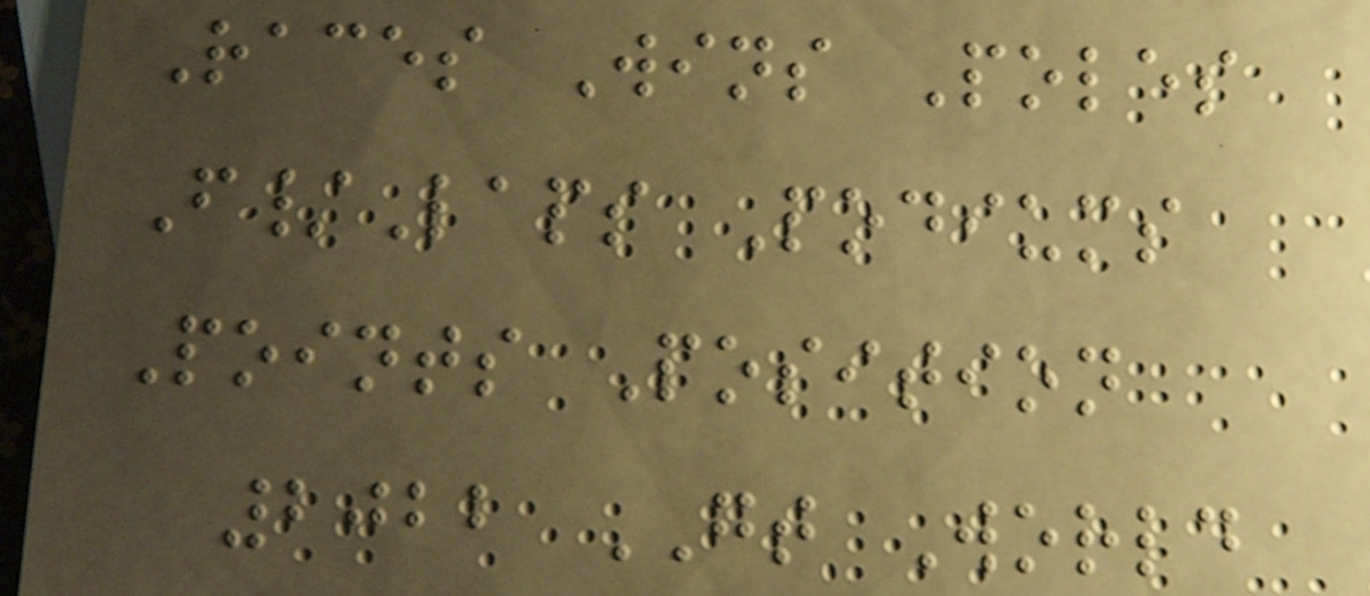Races Wins Poles
F/Laps Podiums
Points Position
2022 GT World
